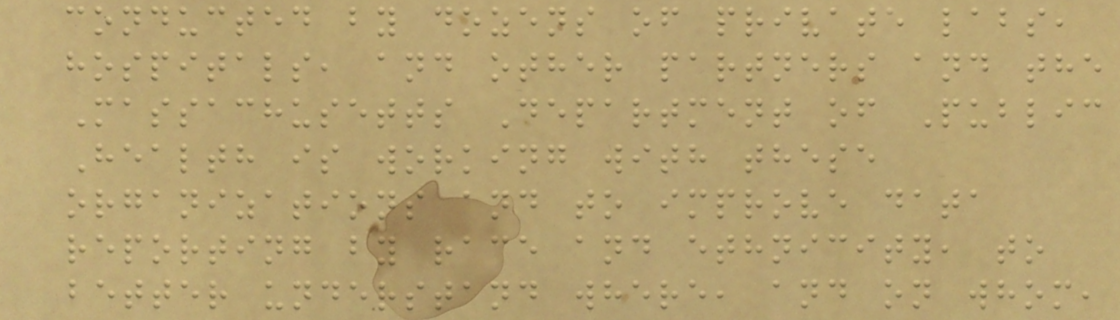conducted by dozens of private labs,
hospitals, and other partners and the
Massachusetts Department of Public
Health is working with these
organizations and to improve data
reporting by race and ethnicity, to
better understand where, and on whom,
